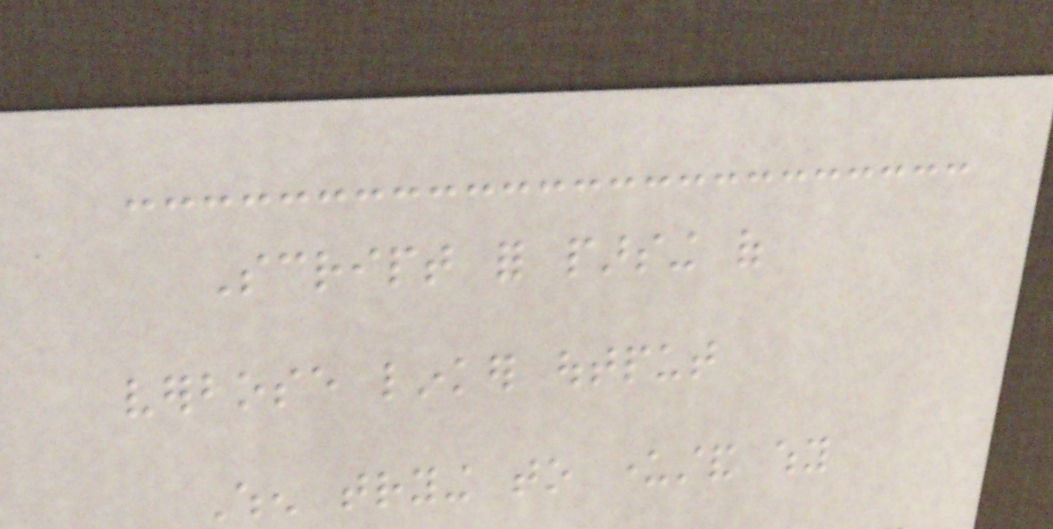Script for parsing of
verbose linker output
When trying to understand why
